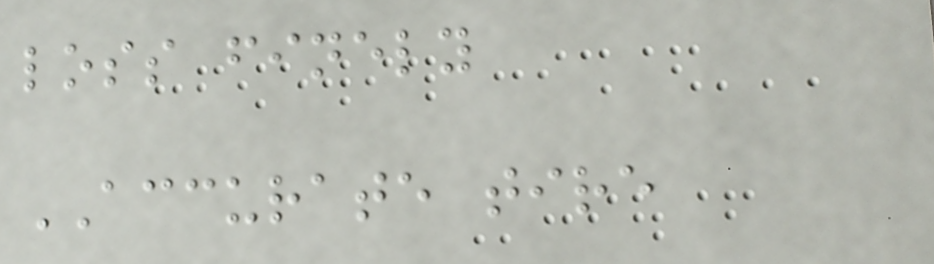loss finely
ACCURATE tire
